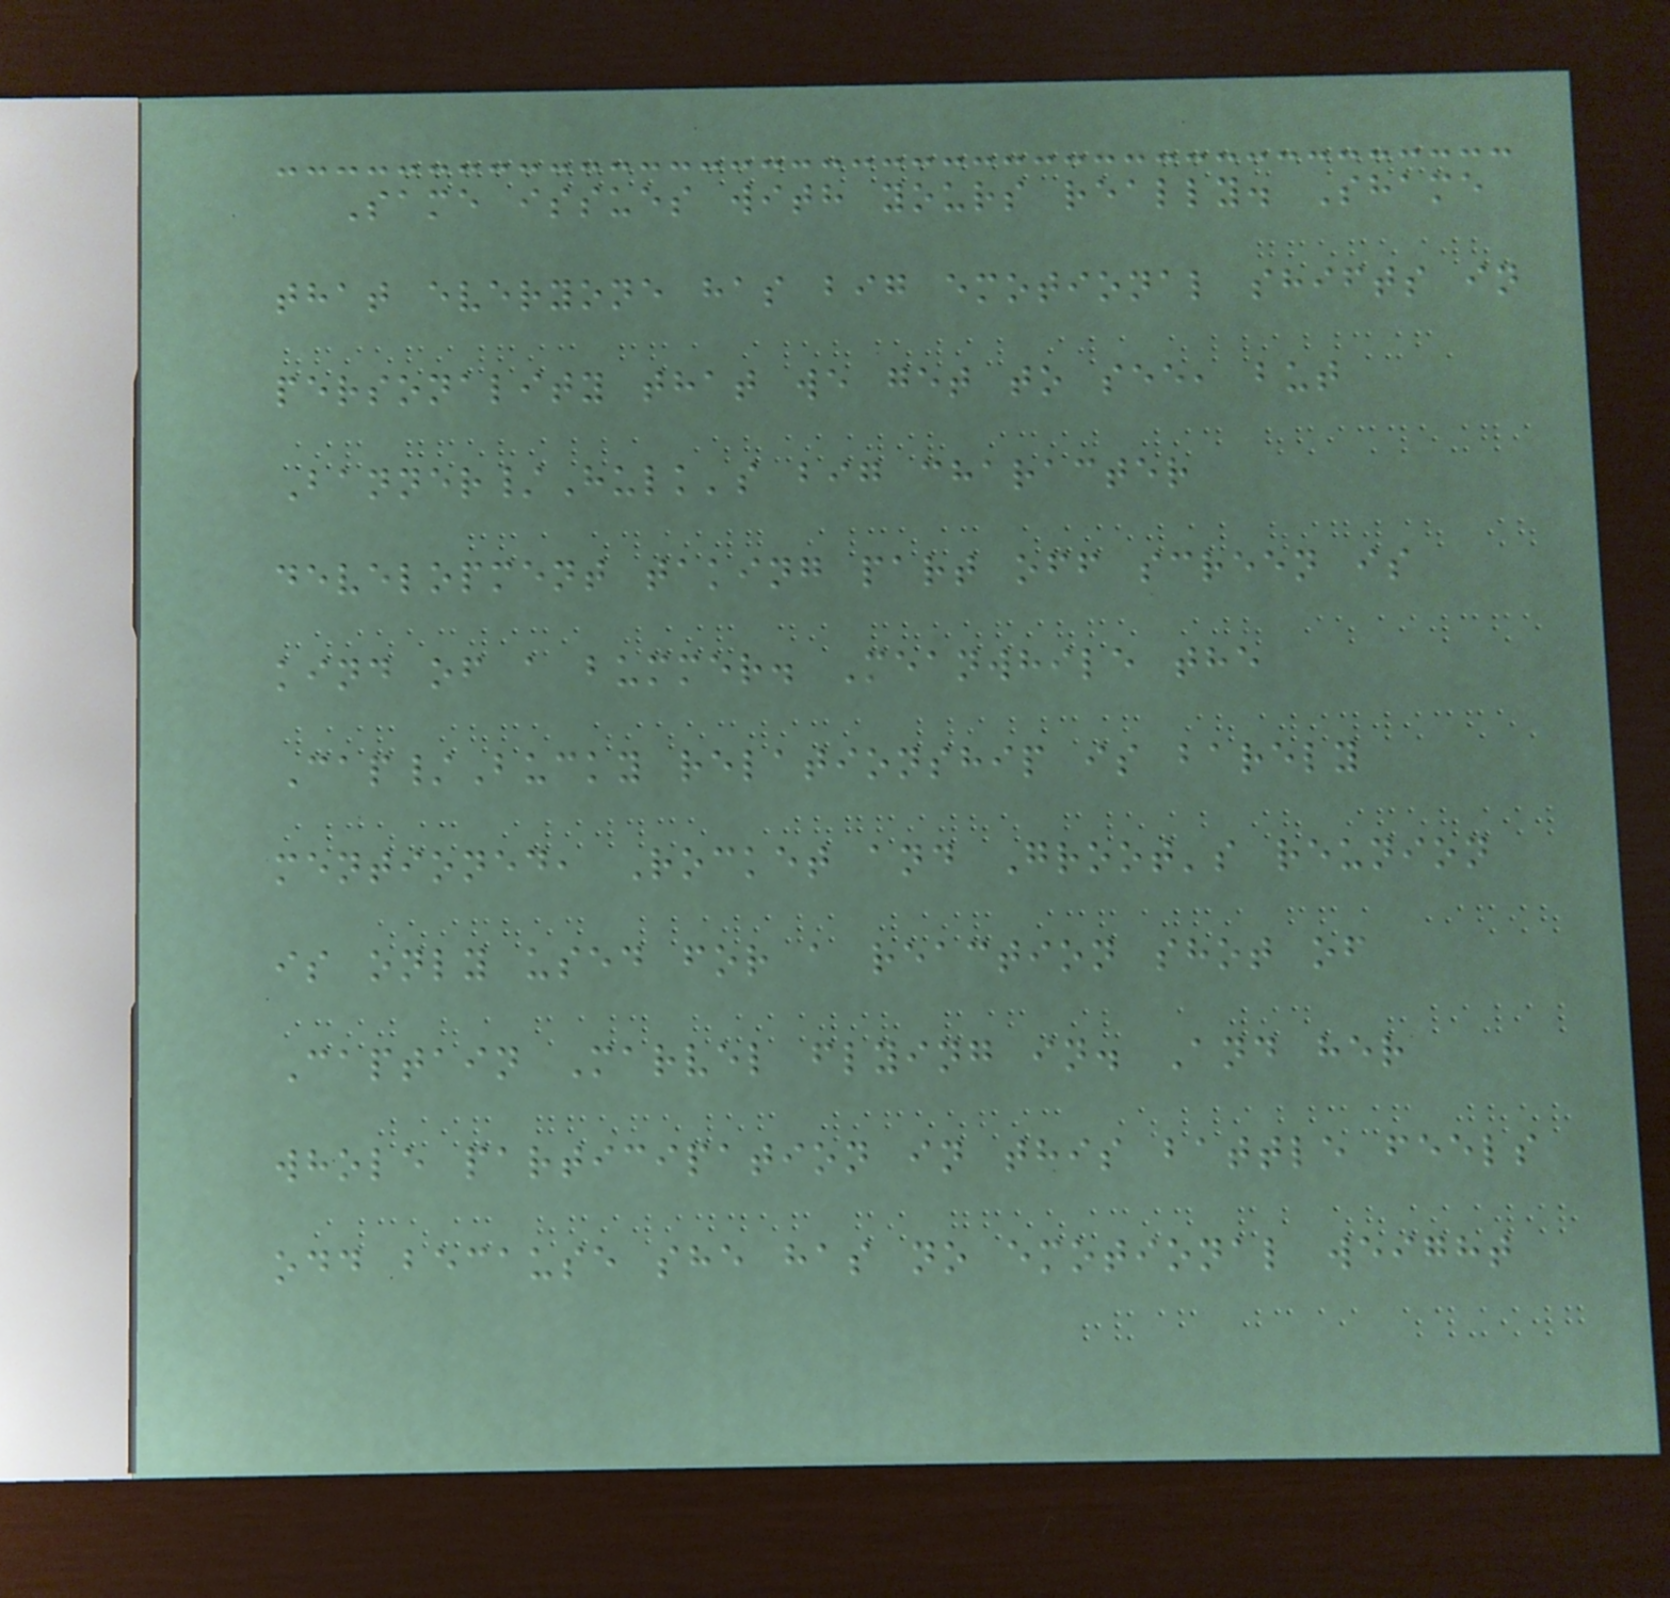Same issues with yours really. Shame
that everyone has big emotional shifts in
personality that we get to see, but
Banner/Hulk's big character
development taking part off screen is
kind of a bummer. Meanwhile the
Cap/Bucky relationship is barely
mentioned, Rocket and Groot's reunion
is only used for a reaction shot of
Captain Marvel flying in. And her
whole participation in this battle feels
odd because she has no emotional weight
